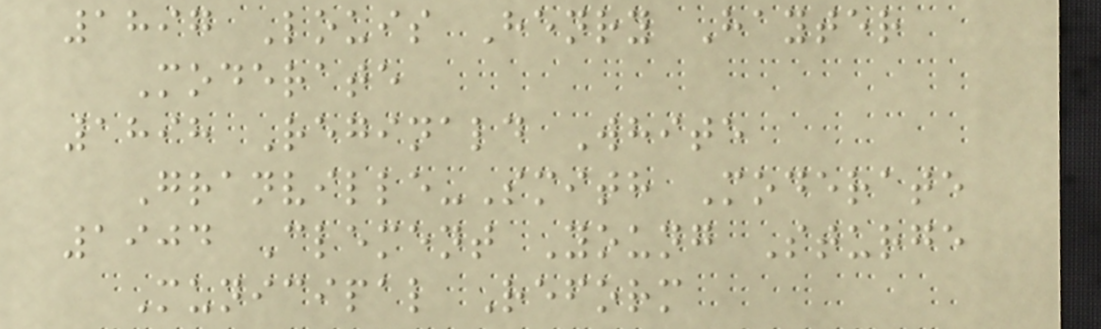1897 Louis Henry Hayter
Moderate
1898 Reginald White
Granville-Smith Moderate
1904 Clement Young Sturge
Municipal Reform
